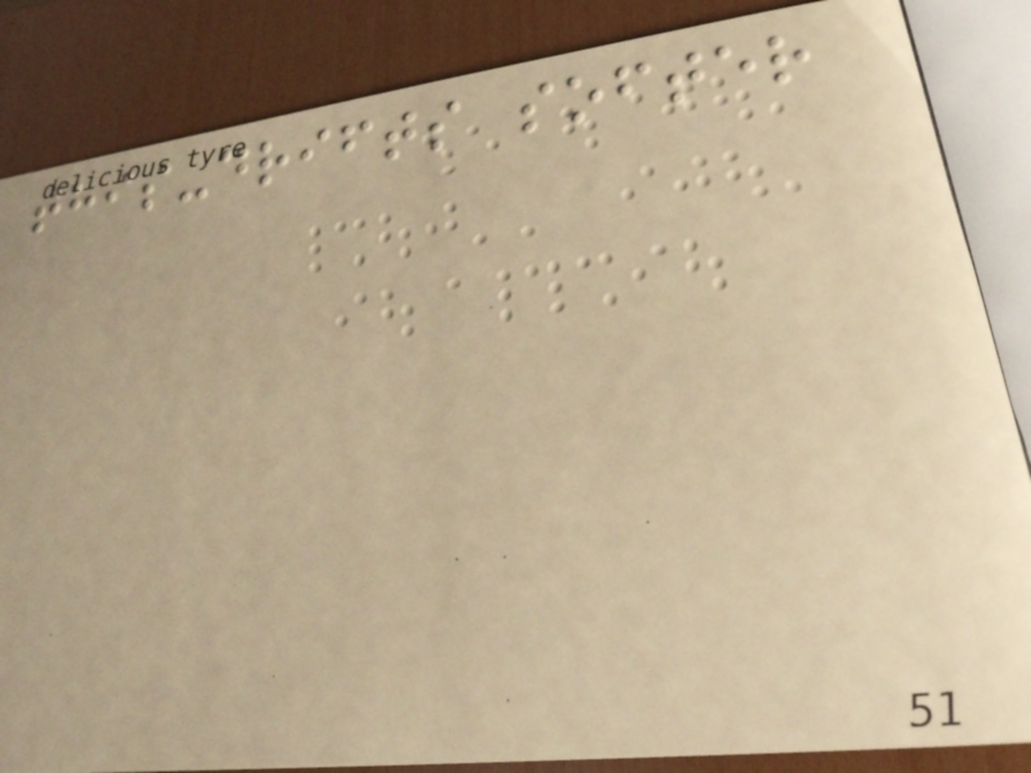this-drifts softer
